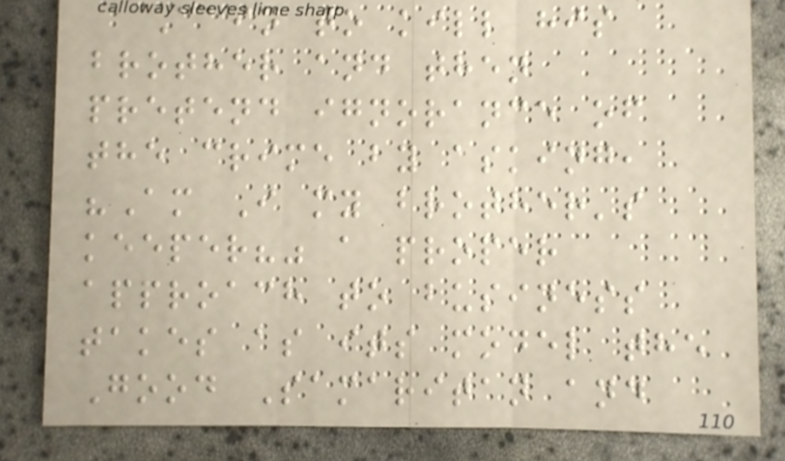Cain to kill his
brother and then
pretend ignorance of
the crime by asking,
"Am I my brother's
keeper?" a proper
approach to business
takes as its model the
Good Samaritan and
